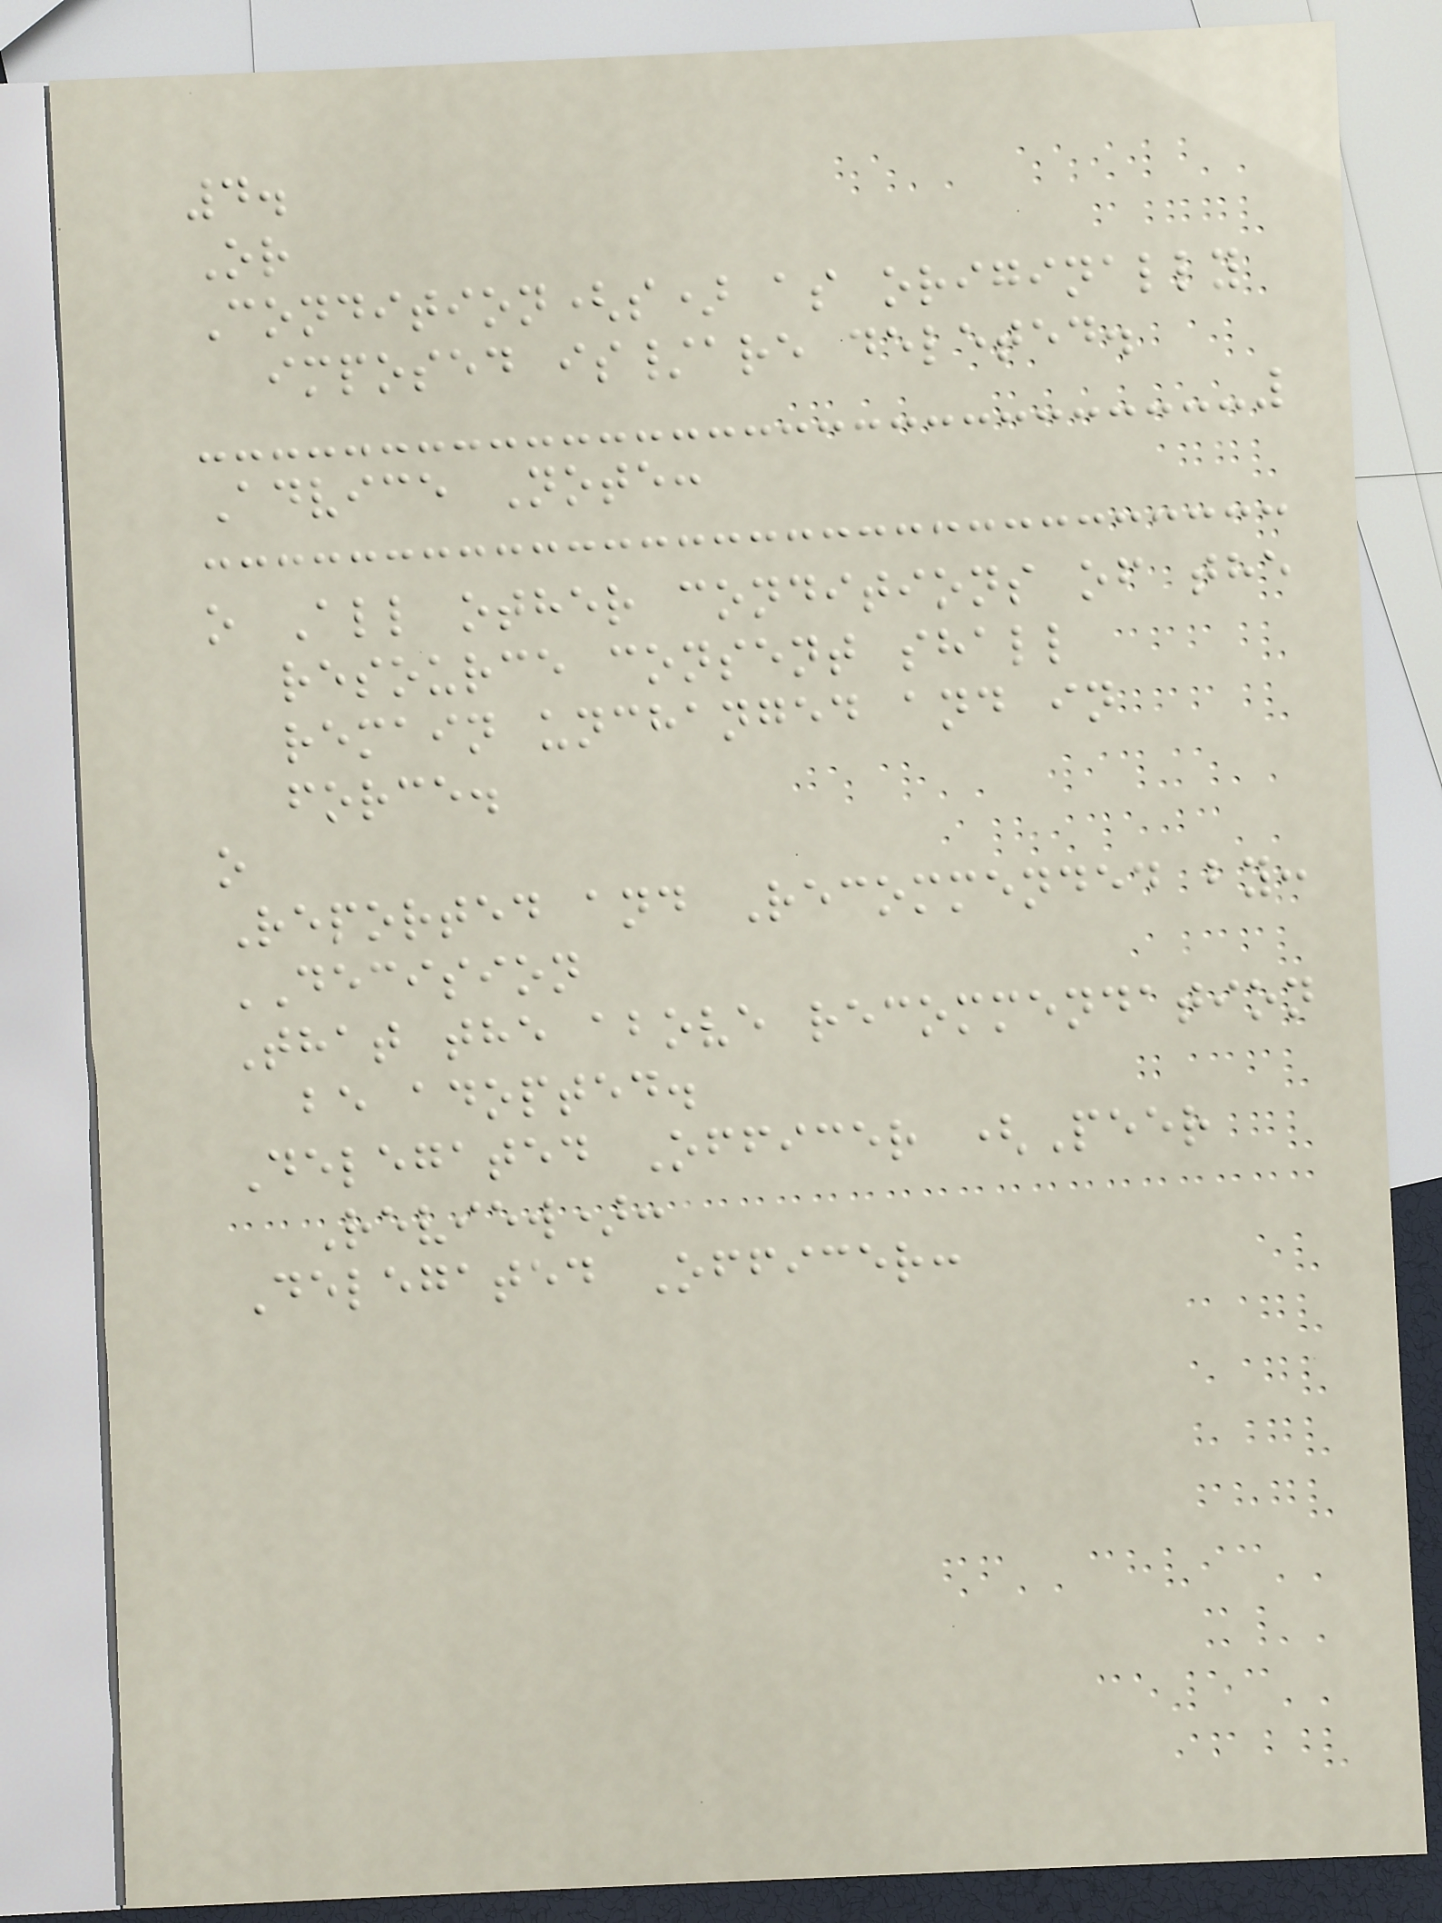4.
Or
Condition(s) as originally
imposed is/are deleted.
Advice Note:
o All other conditions of the
resource consent shall
remain unchanged and in
force.
o
Reported and Recommended by:
DECISION
That the above recommendation
be adopted.
Delegated Officer (Peer
Review):
Delegated Officer:
